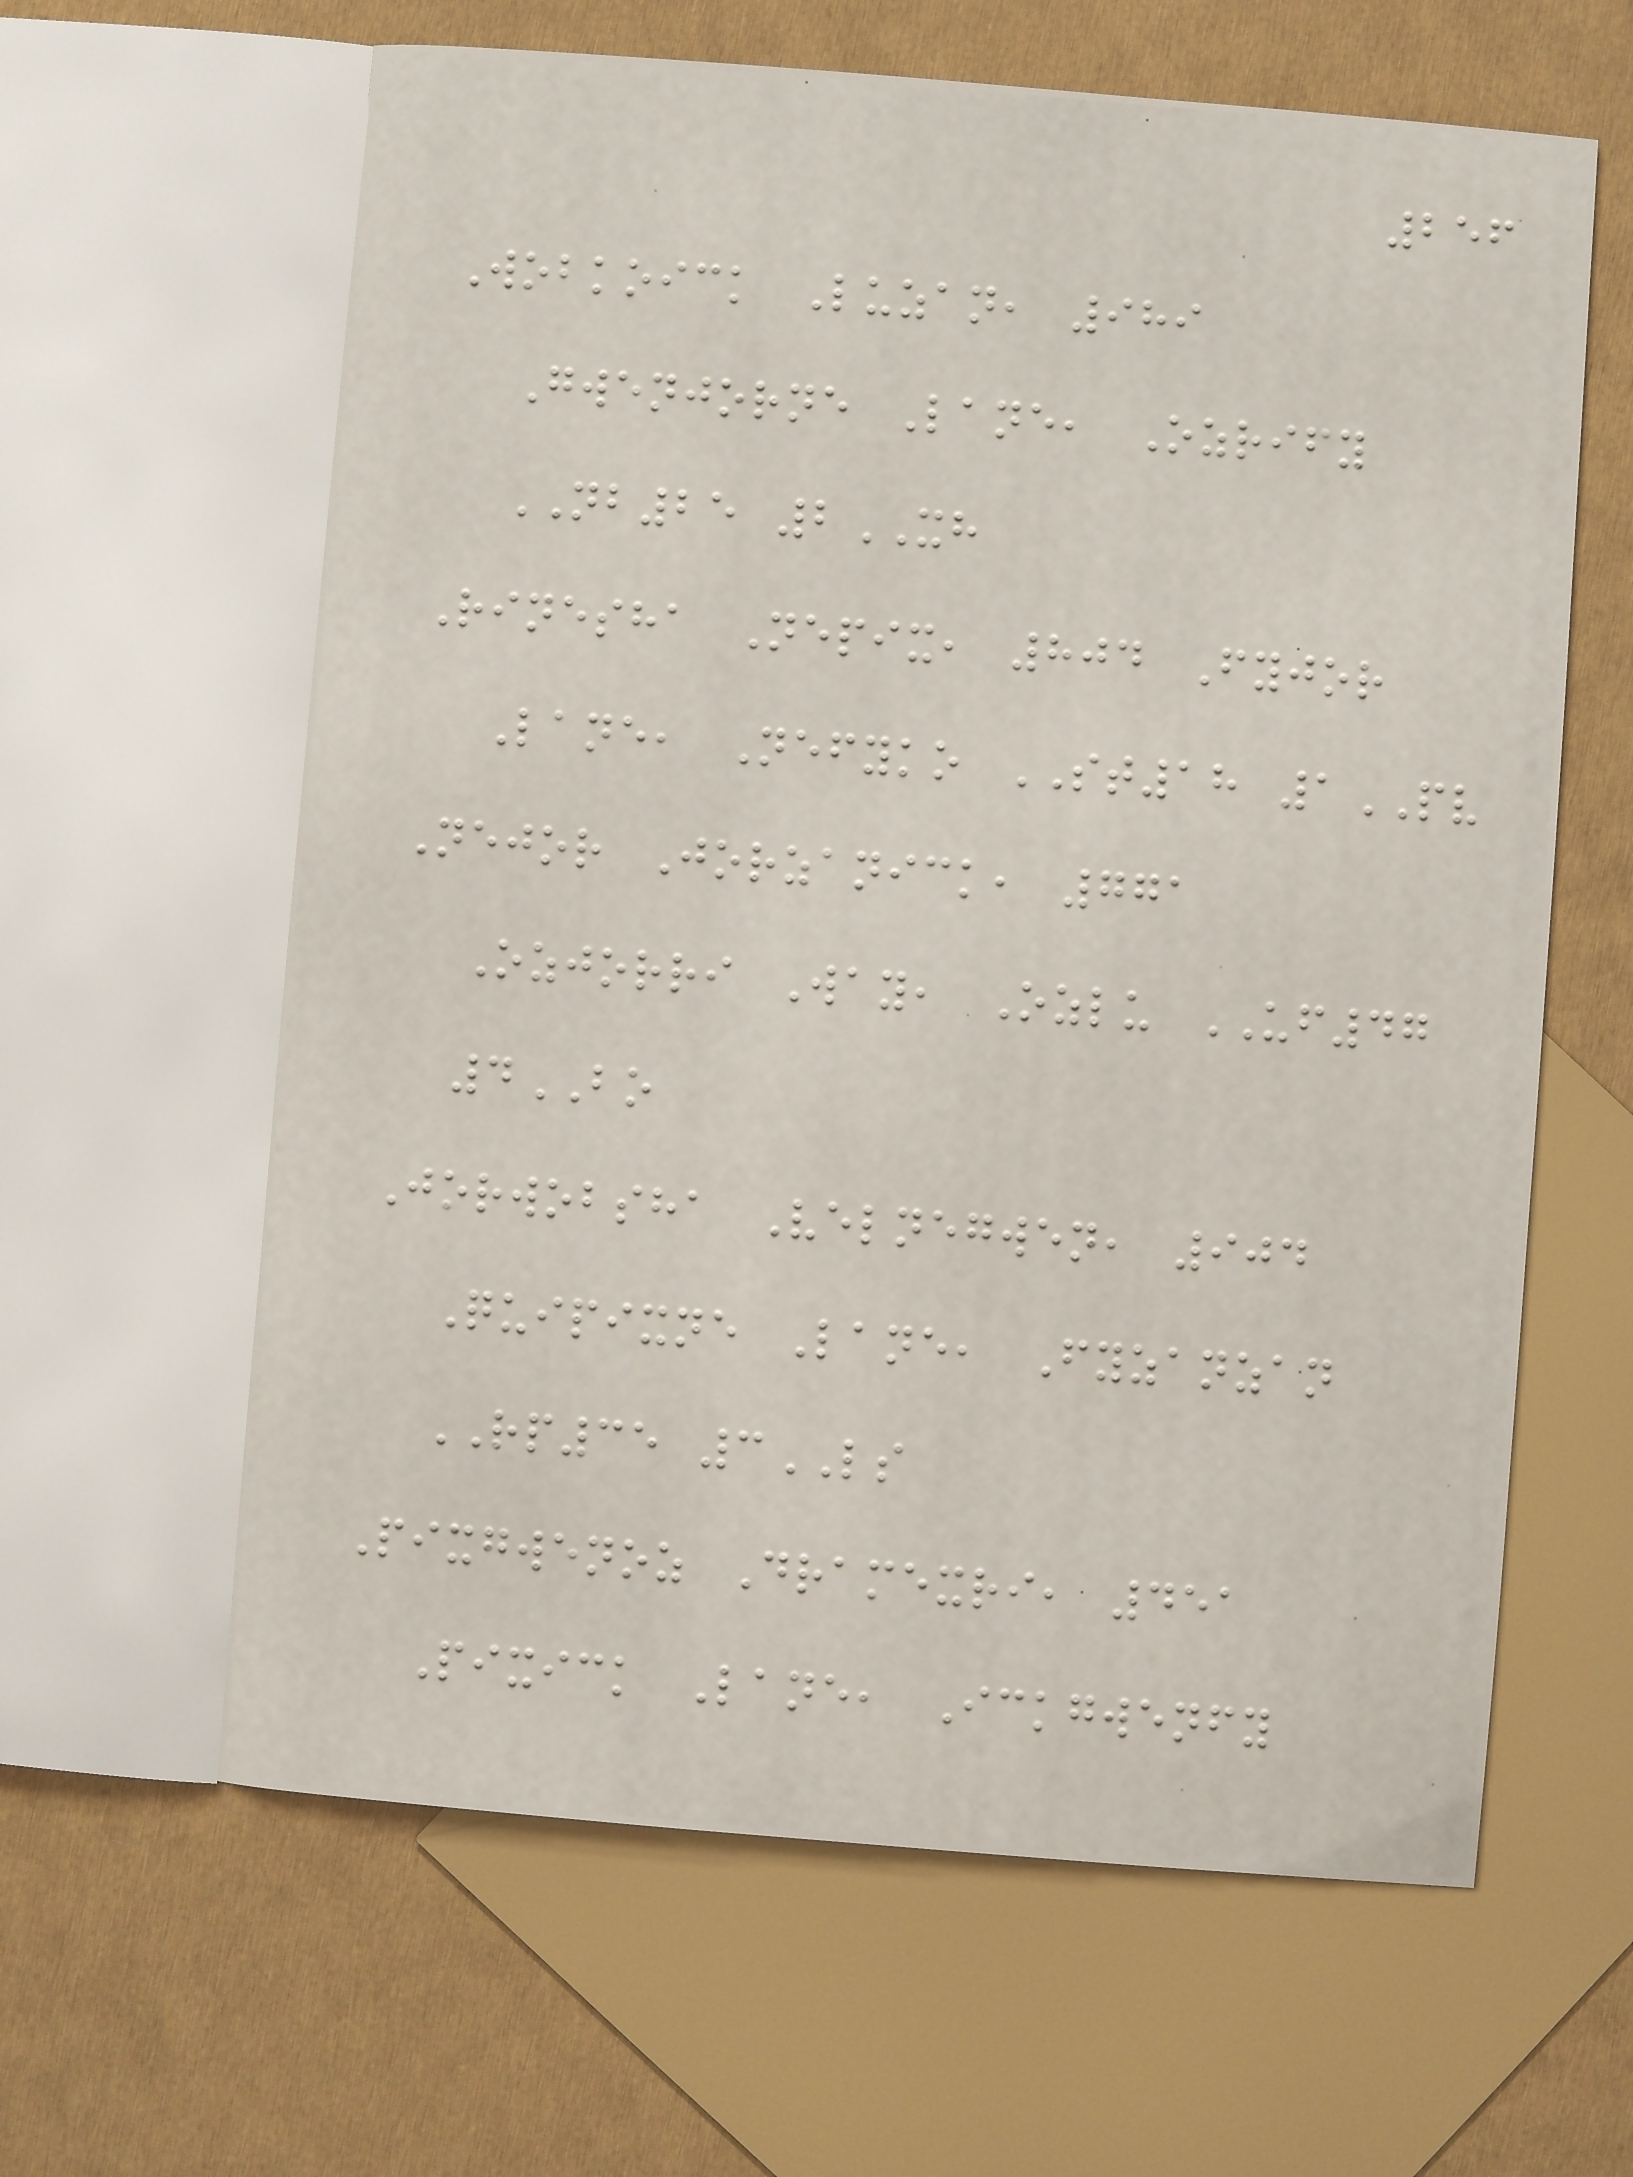256
Wobkoick Luzan, 989
Gwenjorne Lane, Ozrify
NB25 2XH
Rinesha Nepix, 804 Fyjor
Lane, Nefyko ST18 1PV
Nejor Jorzanick, 771
Ozjorri Way, Ozlu UF47
4BO
Jorwobsha Velnegwen, 904
Quipixne Lane, Fyzanzan
RP35 3LS
Pixgwenoz Dramexri, 451
Pixick Lane, Ickgwenfy
